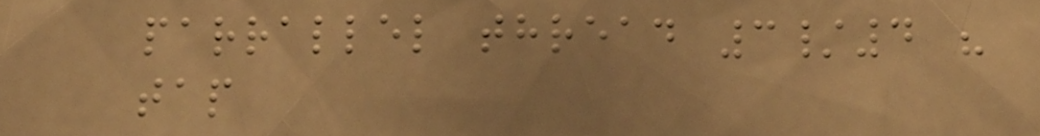parrallel thread 3/4 "
tap
